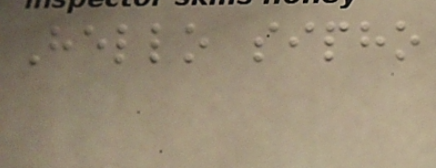Hello sipho
